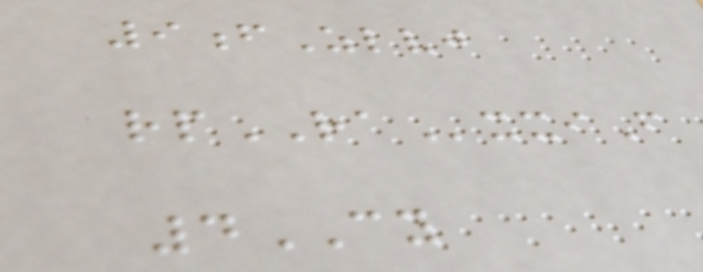9fZlvj
rpRAxxiF
4CY
